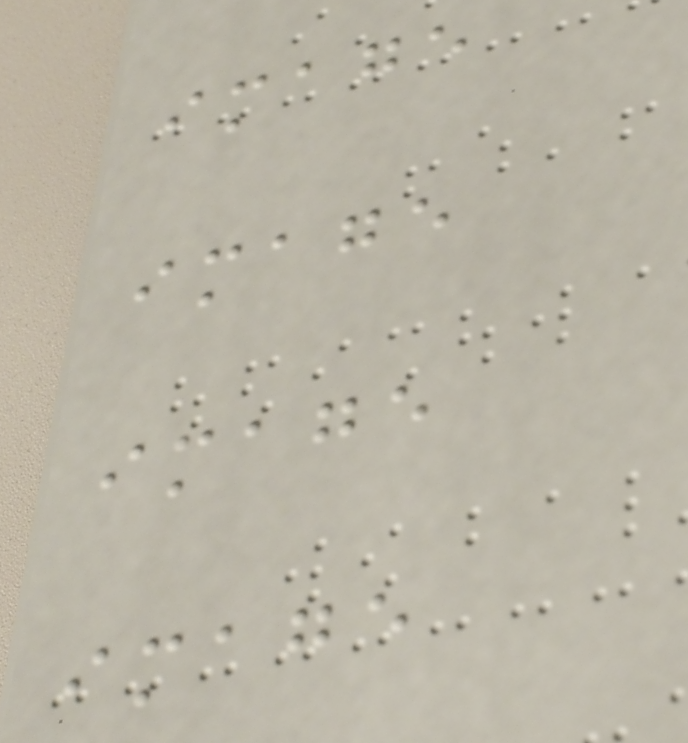image
image
image
image
